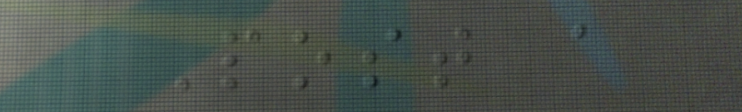Post a
